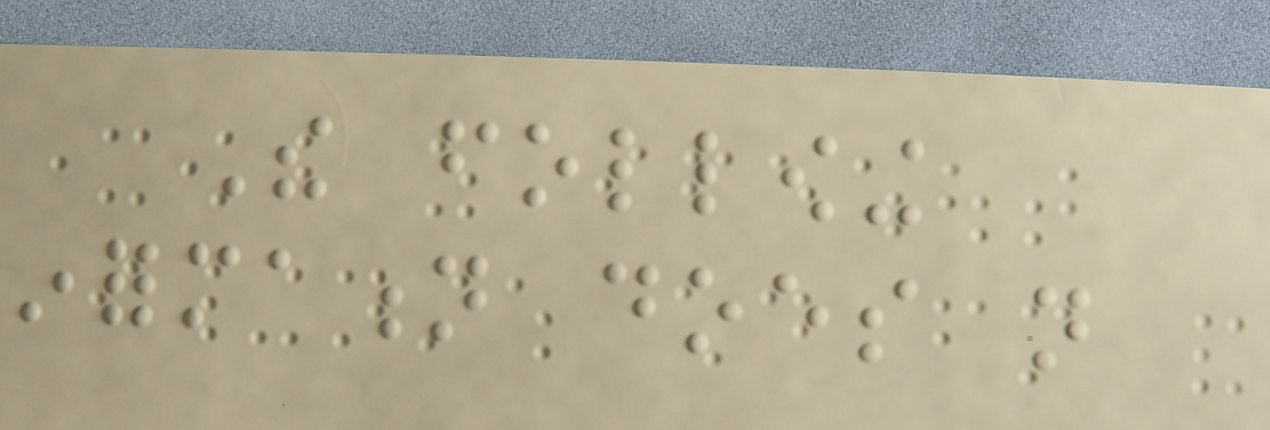The following
information does not
